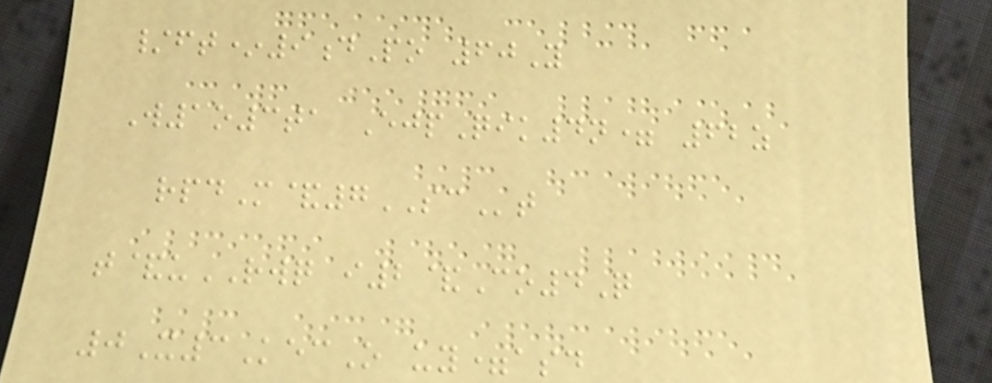/ft*9dPo 60Y
W1o3ta EjpQik4n= 62z
rpdM&7SCt
t&uRWQ i2&Co4Q
0X3KecO uy=asd
